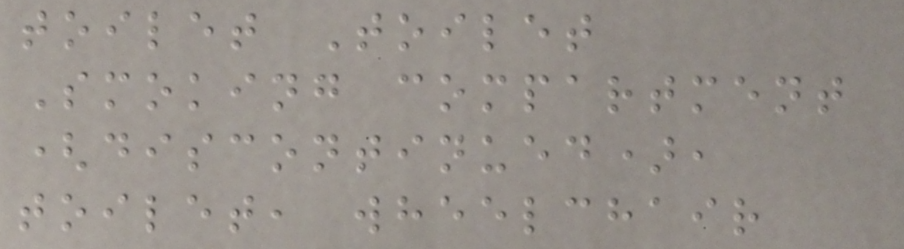toilet Toilet
Smoking compartment
(discontinued),
toilet, wheelchair
